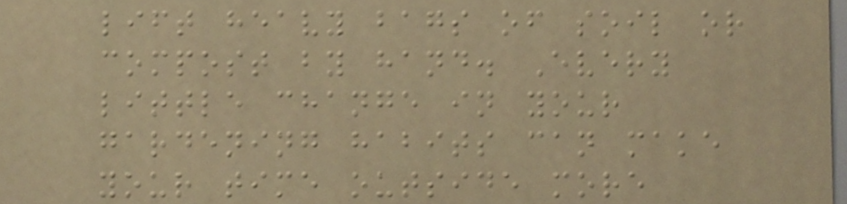lift heavy bags of soil or
compost by hand. Every
little change in your
gardening habits can make
your time outside more
